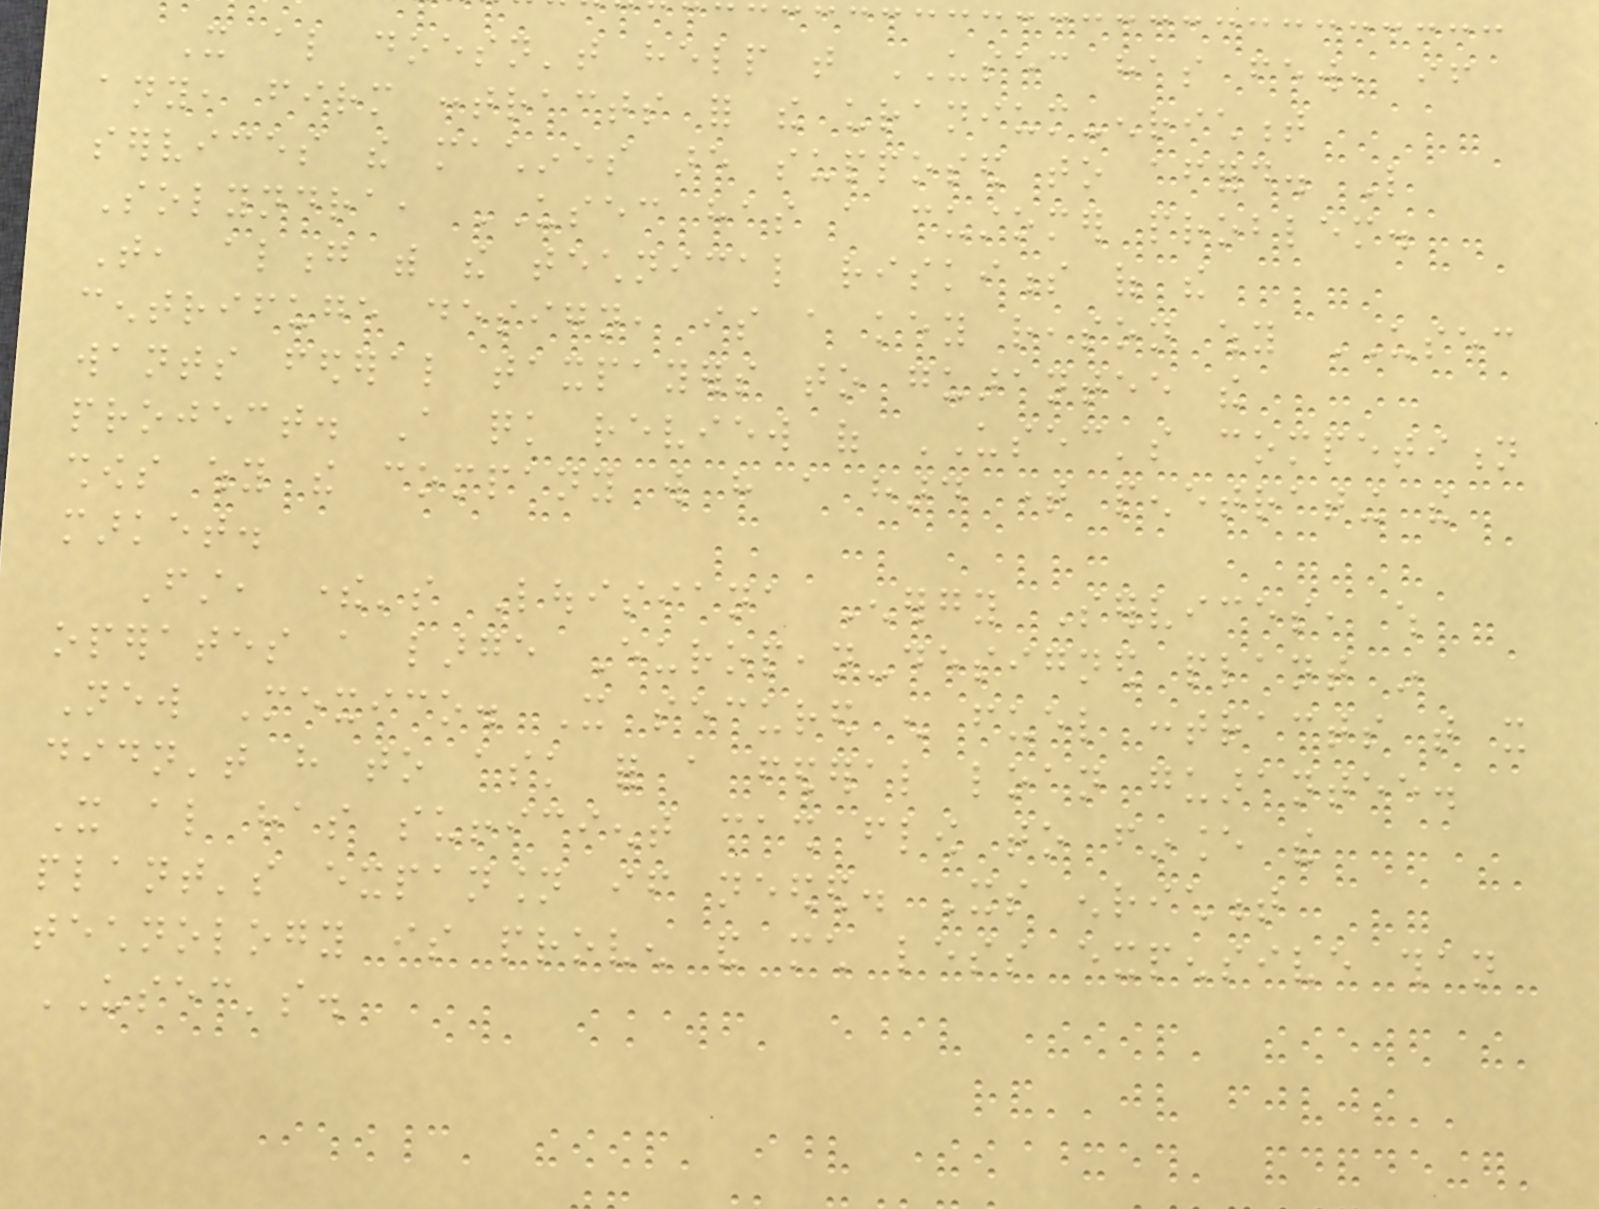It also doesn't help that USEC has few, if
any, firm contracts for the uranium-enrichment
services the machines are supposed to afford. Like
Solyndra, USEC has a customer problem.
That, along with the technical riskiness of the
centrifuge design, is a key reason why USEC
wants federal taxpayers to guarantee the
project. A quick review of USEC's competition
shows why the company will have a hard time penetrating the
market.
First, there's Louisiana Energy Services, which
operates a large European-designed plant in
New Mexico. It secured enough fuel contracts that it
didn't have to ask for a federal loan guarantee.
It also has sufficient cash flow to finance the
plant's expansion if needed. Its enrichment
technology is proven and much less expensive than
USEC's.
